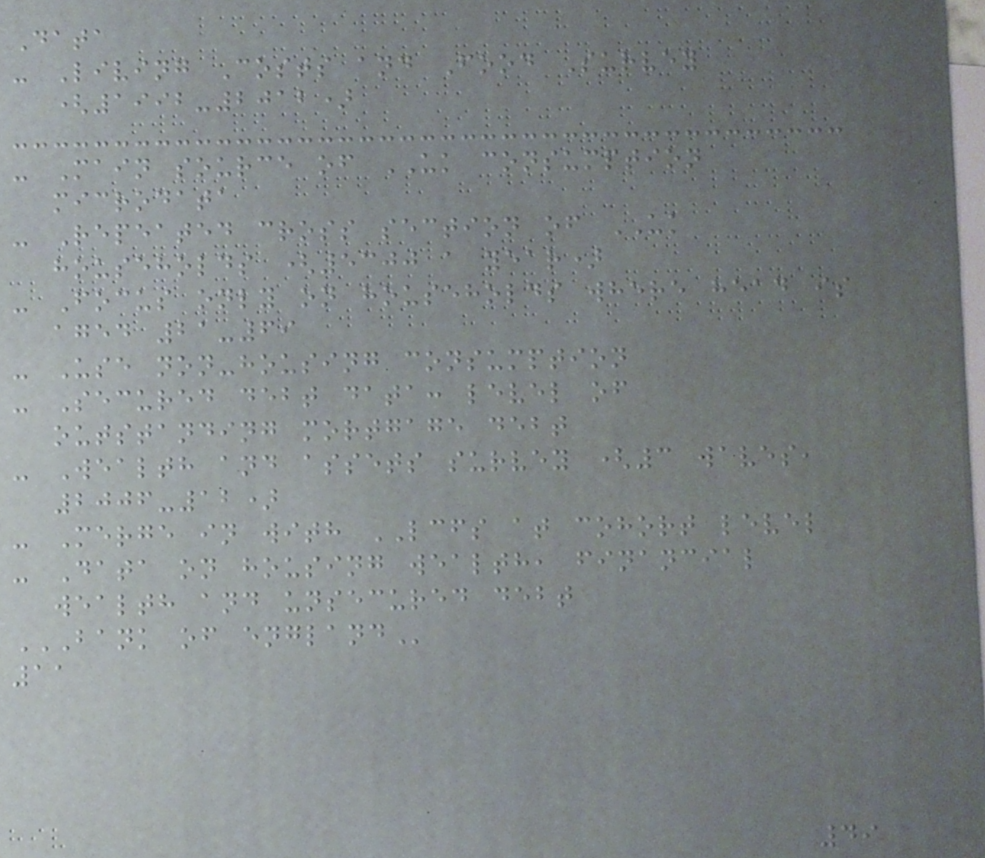Data
- Living Costs and Food Survey
(1992-2012)
- Main source of UK consumption
microdata
- Repeated cross section of UK
households (5300 a year)
- Focus only on households where head is
aged 21-69
- Use non-housing consumption
- Secured debt data: level of
outstanding mortgage debt
- Wealth and assets survey (3 waves,
2006-12)
- Merge in with LCFS at cohort level
- Data on housing wealth, financial
wealth and unsecured debt
BANK OF ENGLAND
11
49
